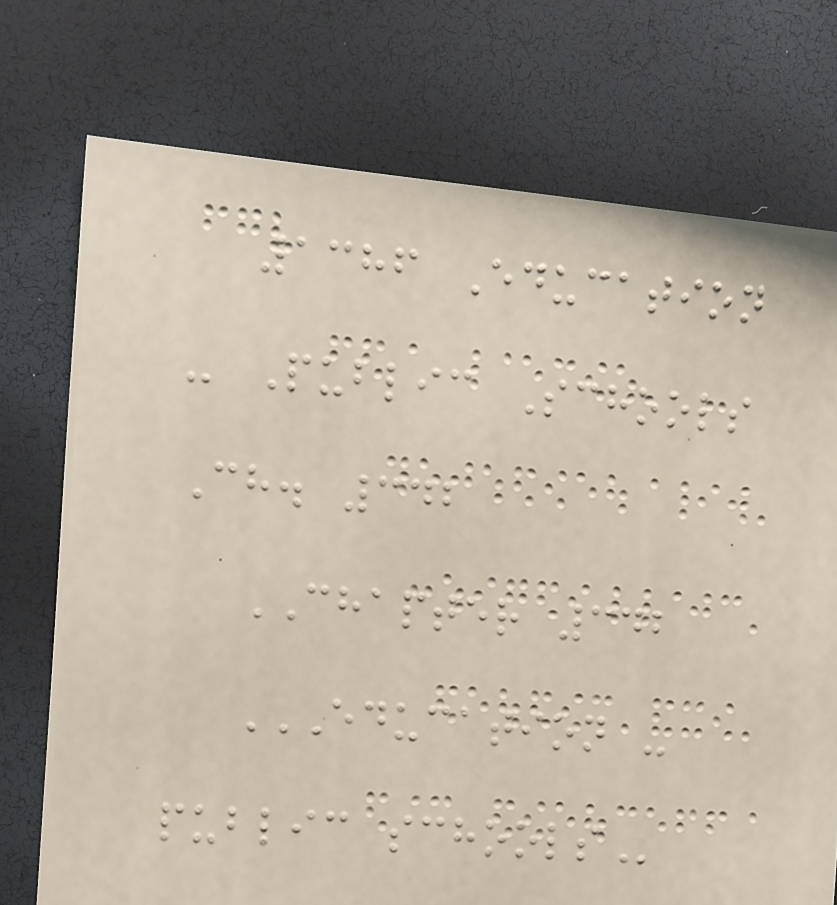1386 Education
- Public Schools
Ch. 342
CHAPTER 342
EDUCATION -
PUBLIC SCHOOLS
